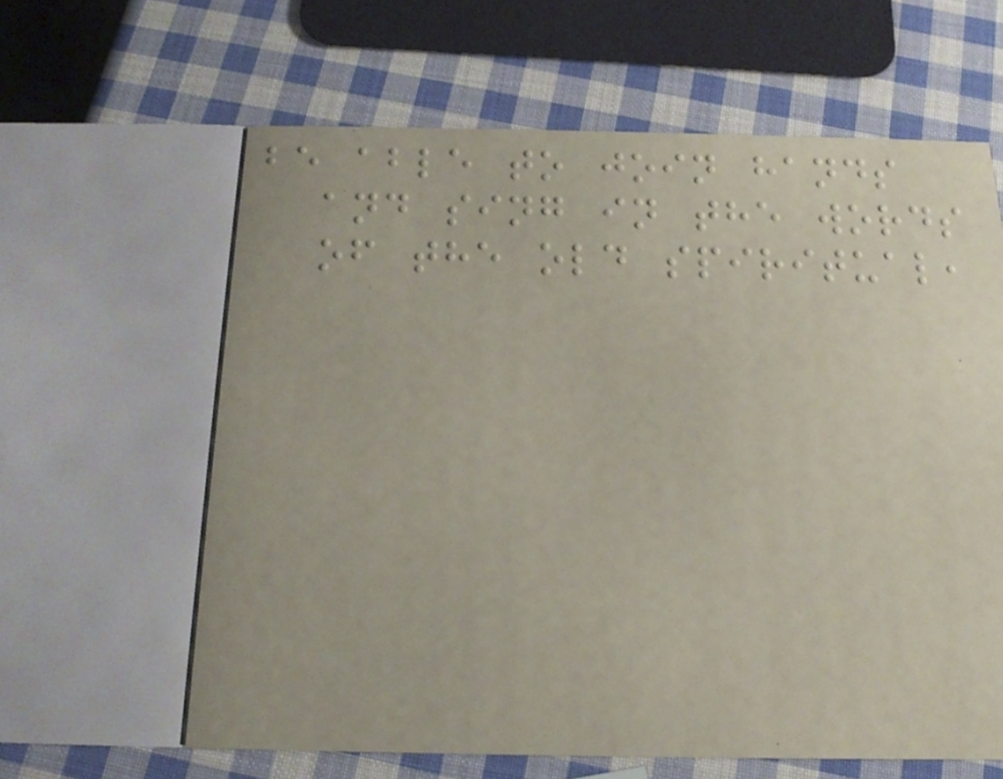be able to join hands
and sing in the words
of the old spiritual,
